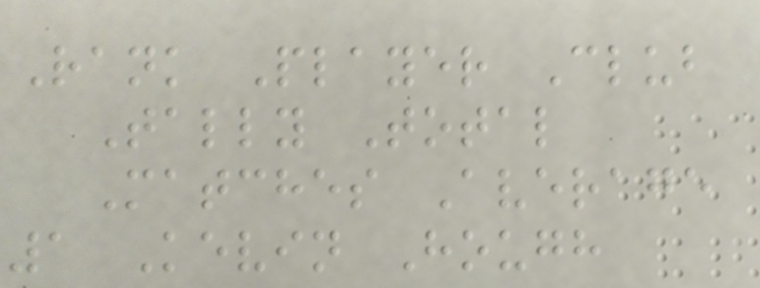Rank Player Club
Tally Total
Matches Average
1 Kevin Hough
